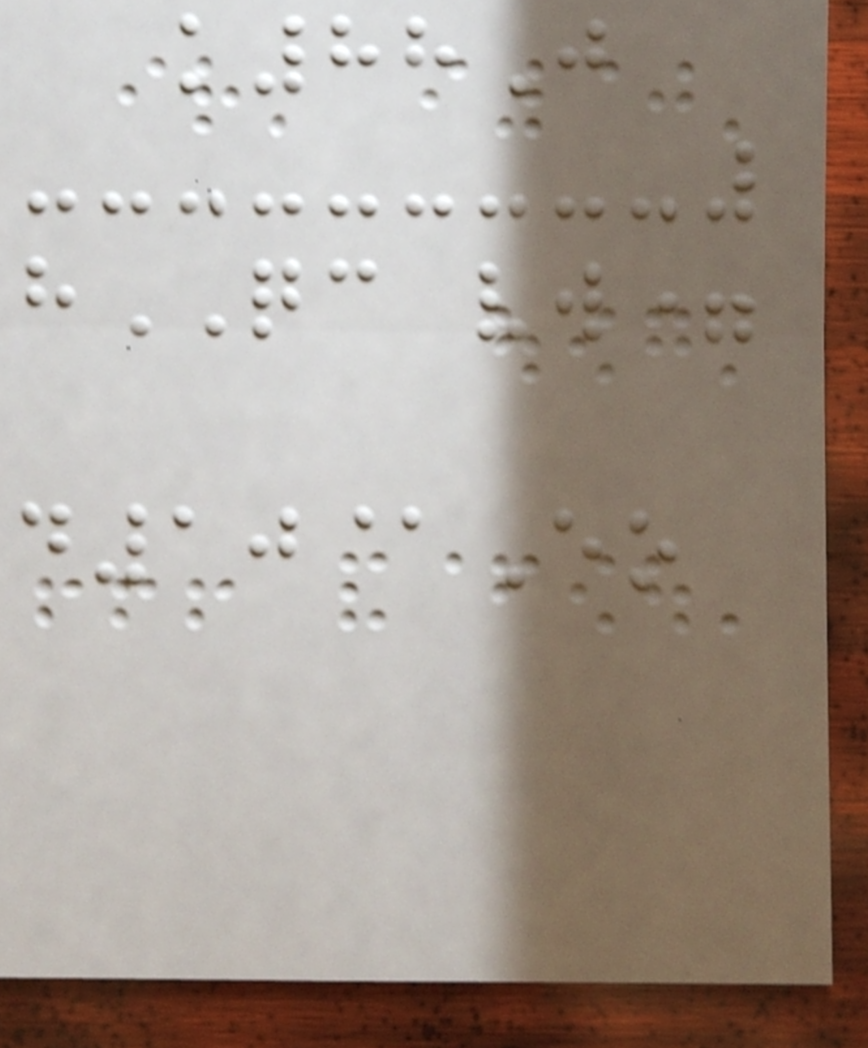k88J
hQC vw=
d10@Eo
